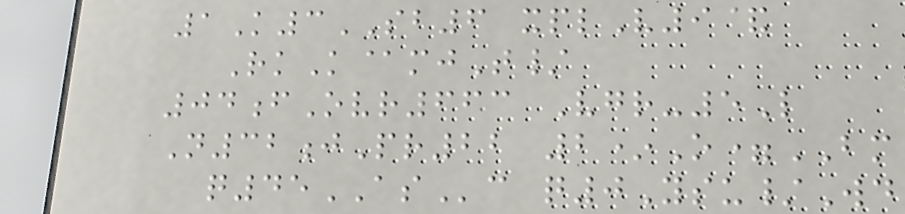1K3SB6 xplV9&
RkK@mjT/
04fOvr663 Vgr-5L
N32jPr22 2*O=BM
q45ASc q0Ysu/Wd
